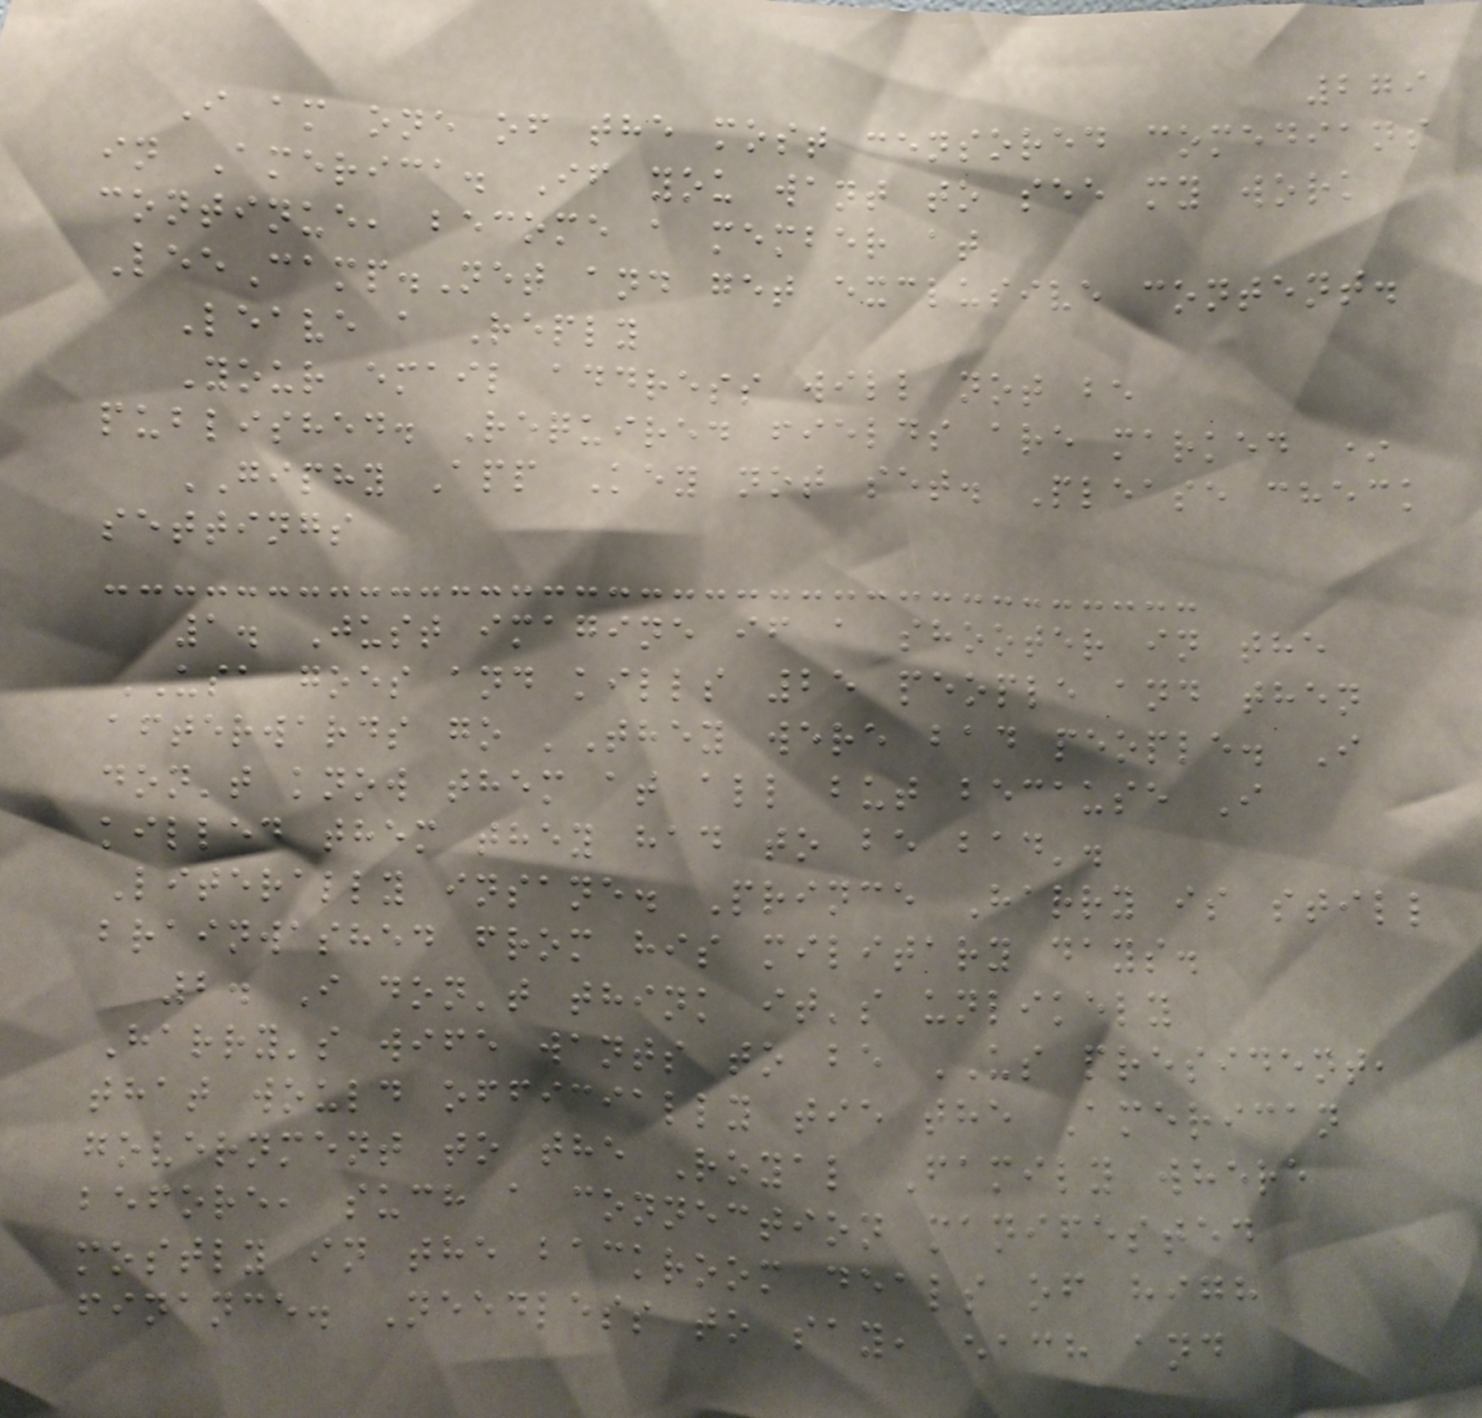279
I am one of the most censored comedians
in America. If you want to see my work
continue, become a member at
LeeCamp.Net and get exclusive content.
Leave a Reply
Your email address will not be
published. Required fields are marked *
GIPHY App Key not set. Please check
settings
1. Just imagine if a shooter in the
USA goes and kills 25 people and then
afterwards go 'They were bad people. I
don't know them at all but because I
killed them they had to be bad'.
Literally insane. Prince Harry is still
brainwashed from his military days.
2. I don't think it's unlikely
Harry's wife wants to be US president,
that would officially tie the American
government to the Royal Family where
before, such a connection manifested
mostly in the backroom deals of high
finance. Needless to say, each and
